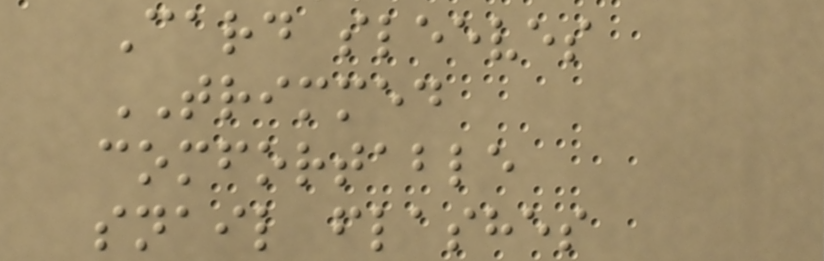Card sleeves
TRIMMED
comfortable
snail flashes
